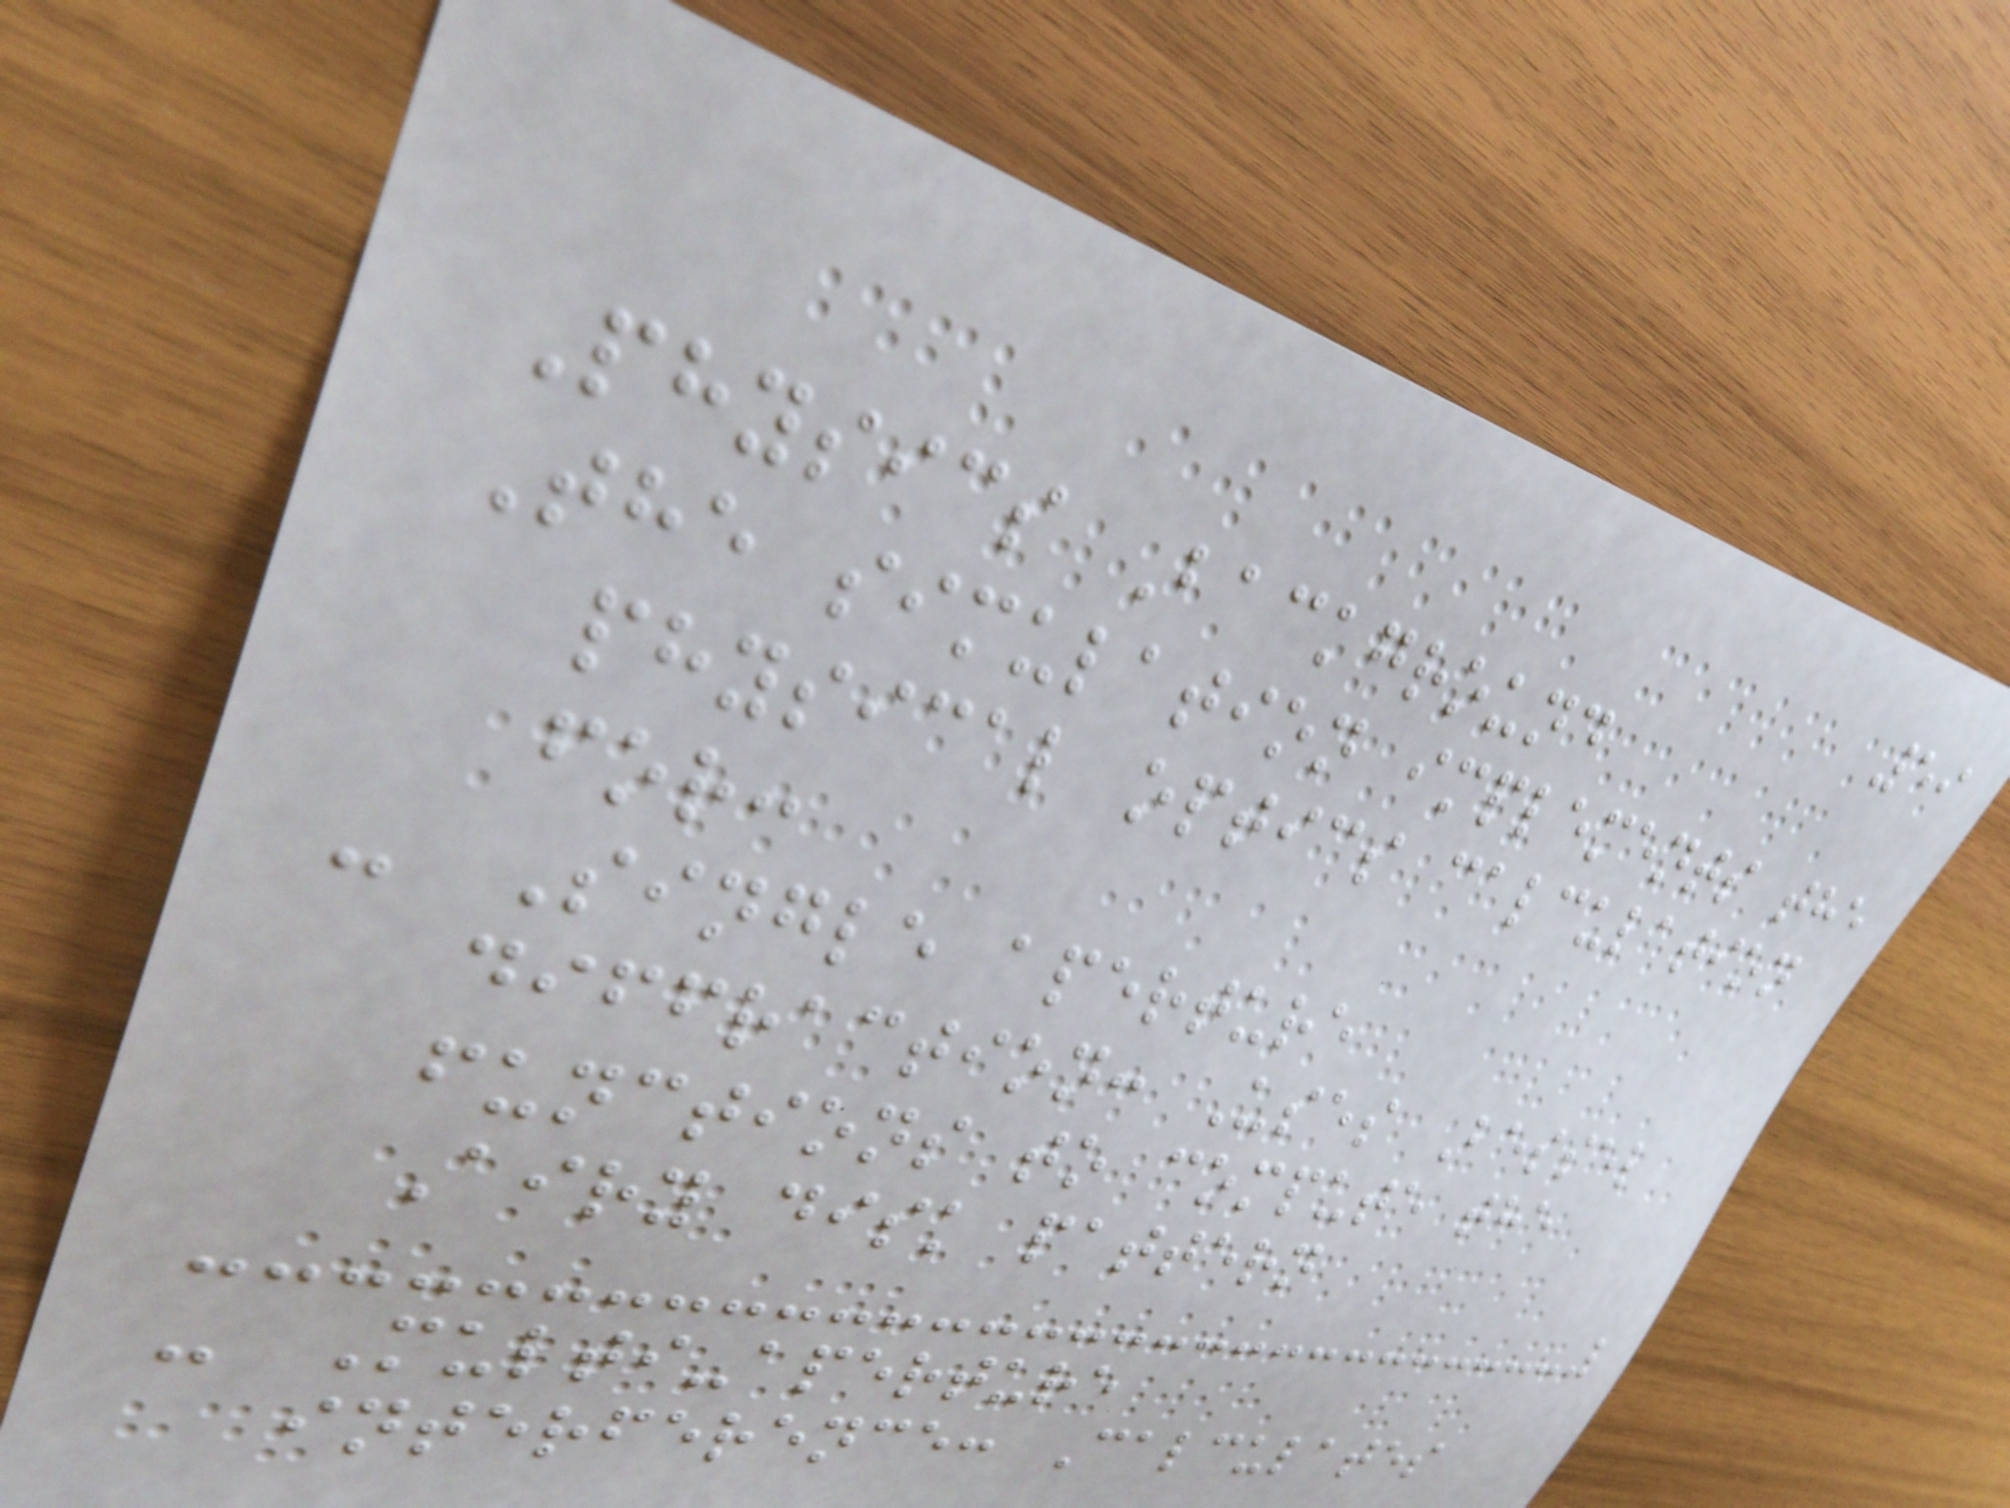59
Physics Background
The simulation implements the
physical optics calculation
for:
- Single aperture
diffraction: Uses Bessel
functions to compute the
Airy disk pattern
- Multi-aperture
interference: Calculates
